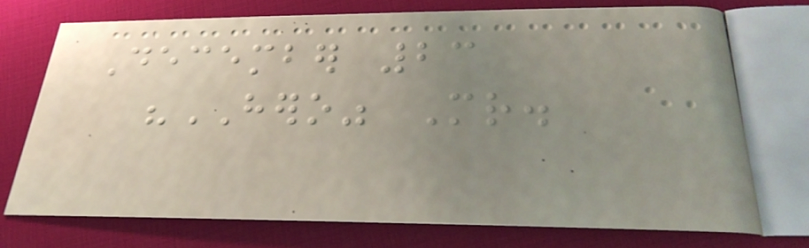December 23
"HERO" Mr.
